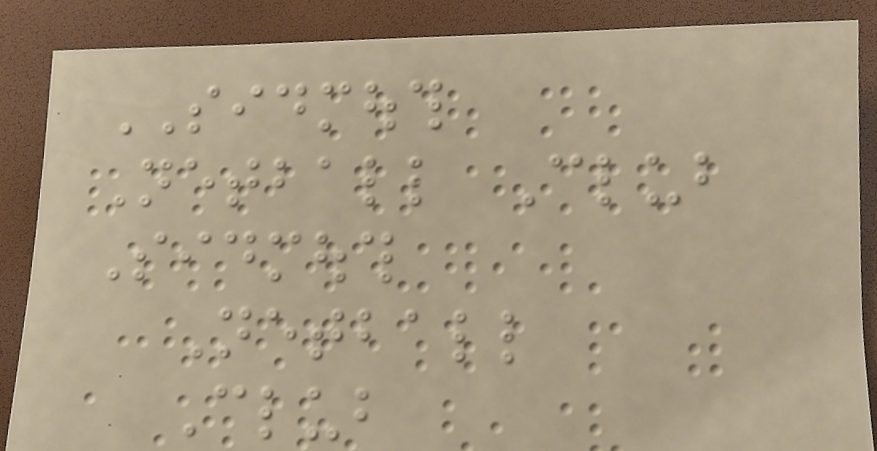SIDMOUTH
Netball Club
Sidmouth
Netball
Club
